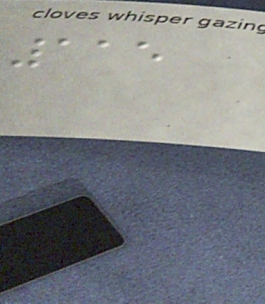115
